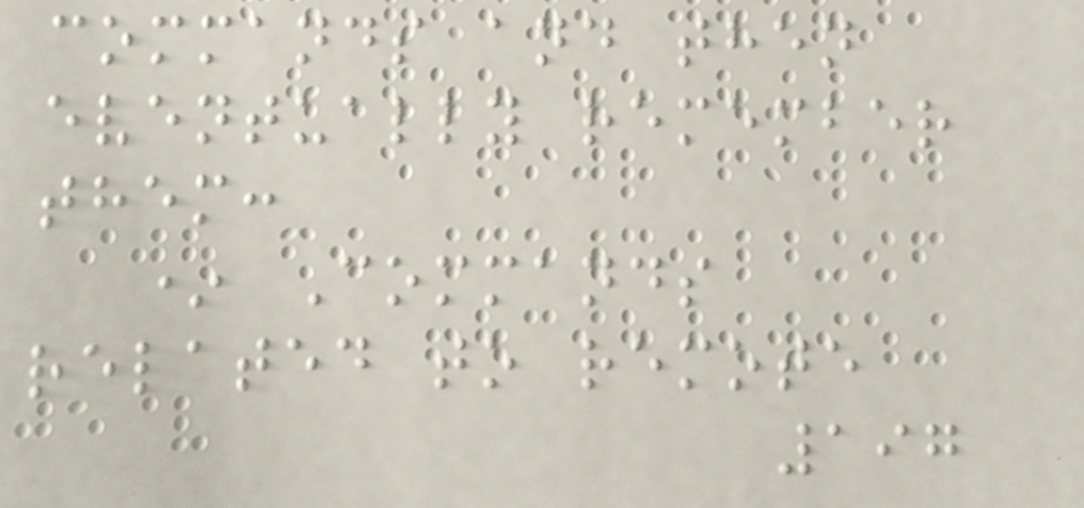commands and then
eventually remember
them:
* Commands
related to remote
197
